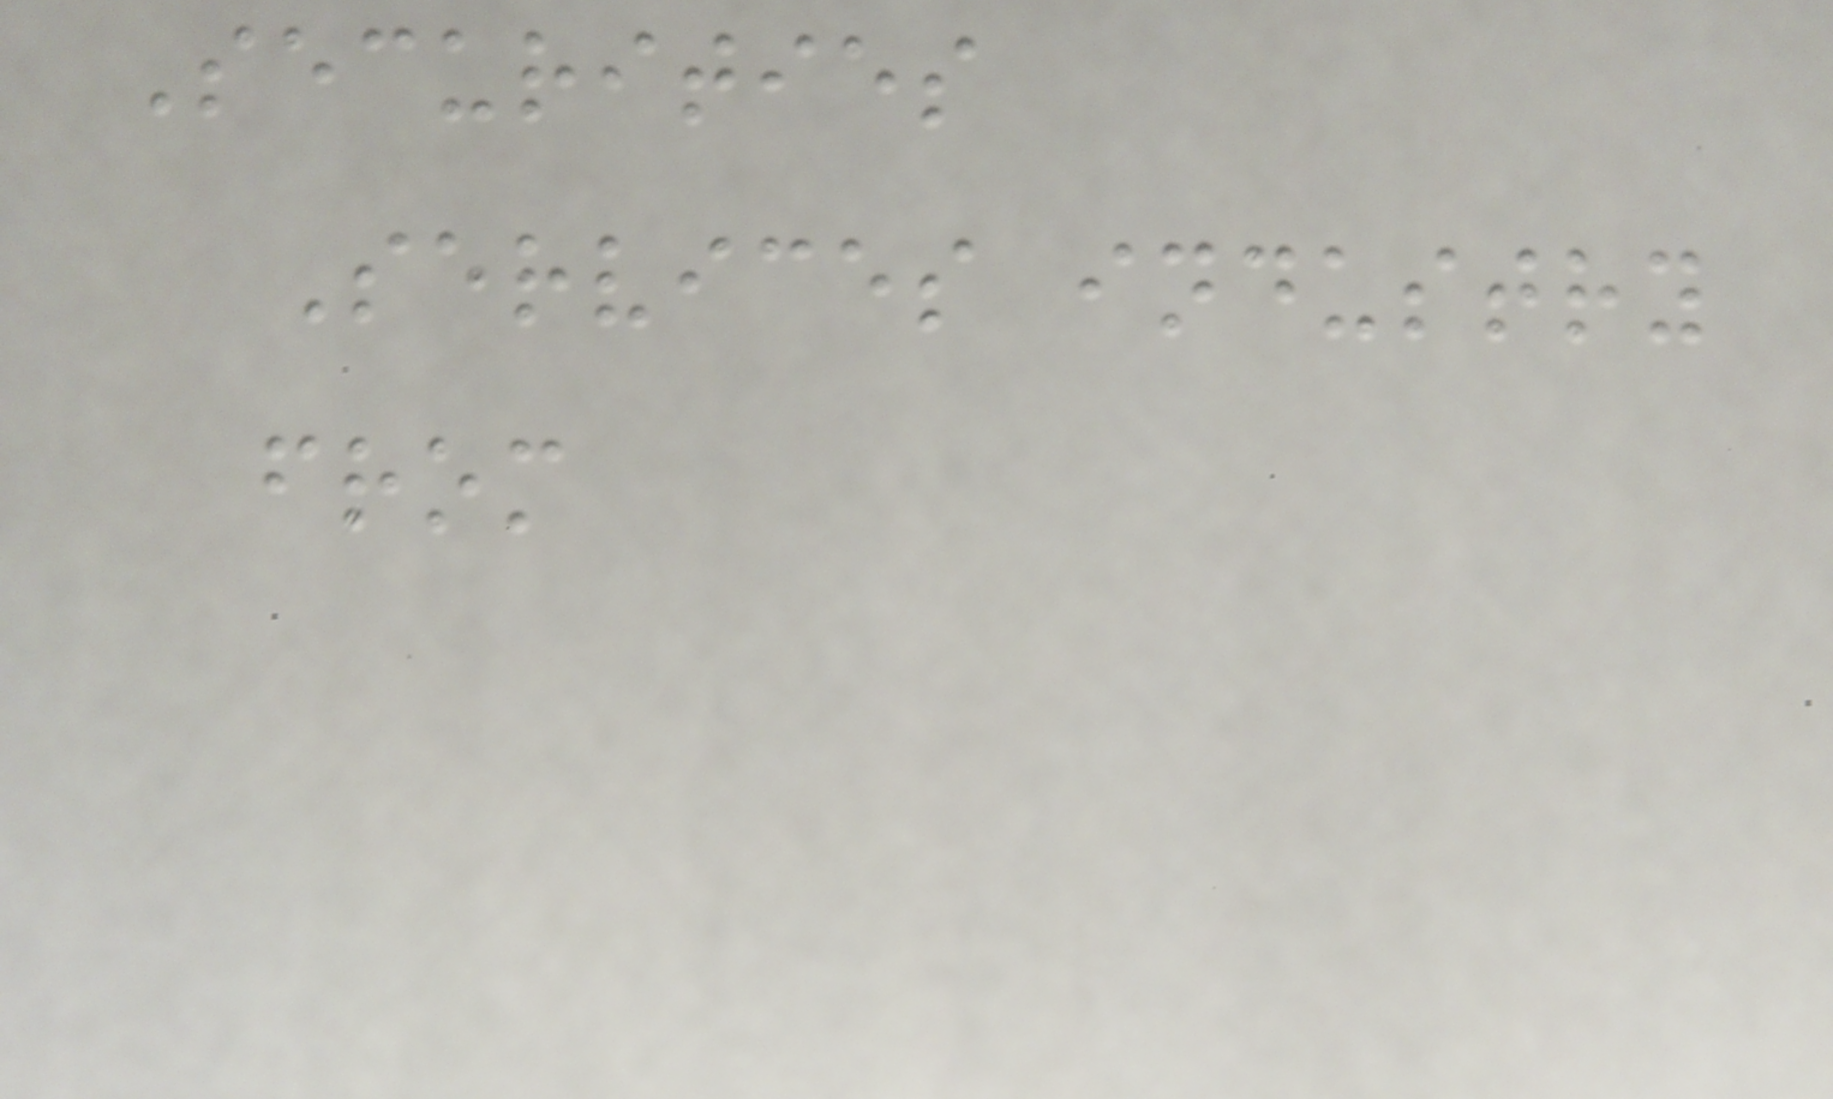Securities
Services industry
from
